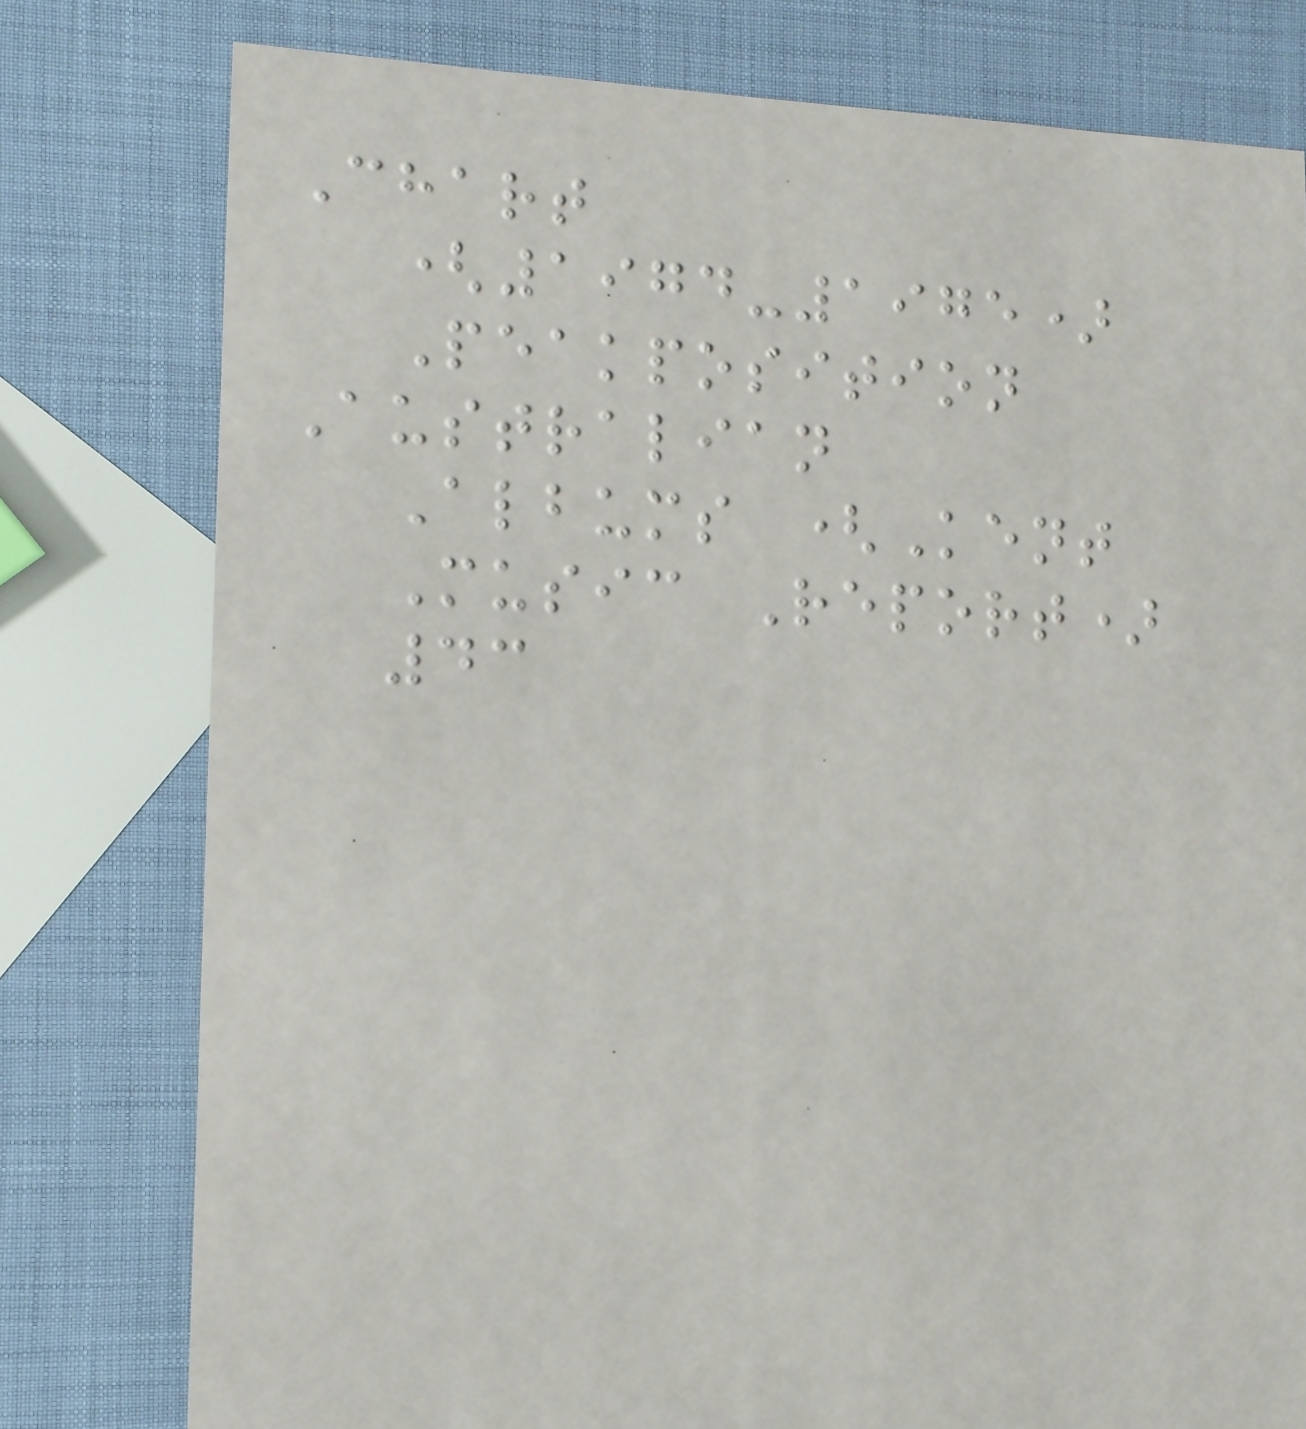Chart
(1974-1975)
Peakposition
Australian
Albums (Kent
Music Report)
43
